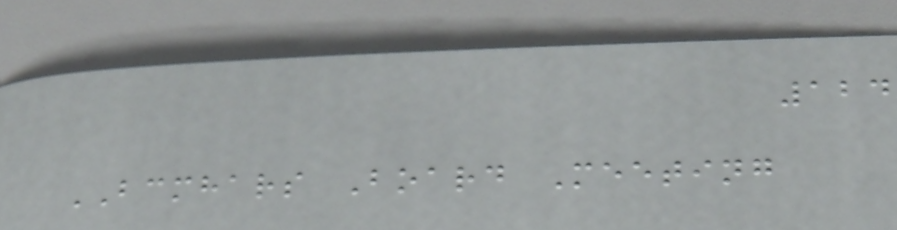124
BCMHARS Board Meeting
